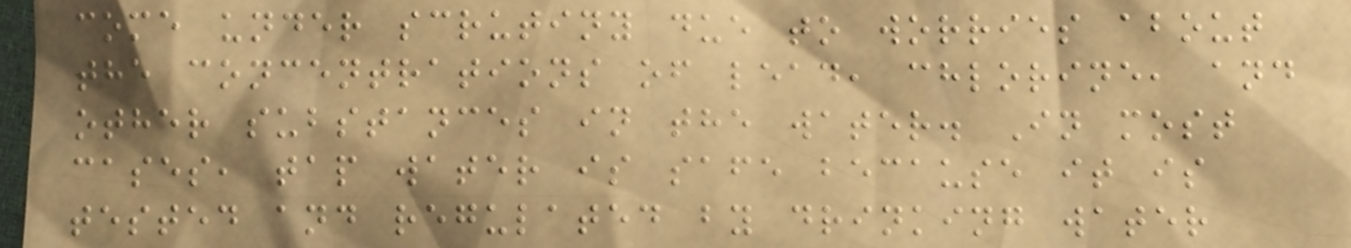come under scrutiny due to worries about
the concentrations of lead, chlorine, and
other substances in the water. In most
cases, tap water is safe because it is
tested and regulated by drinking water
